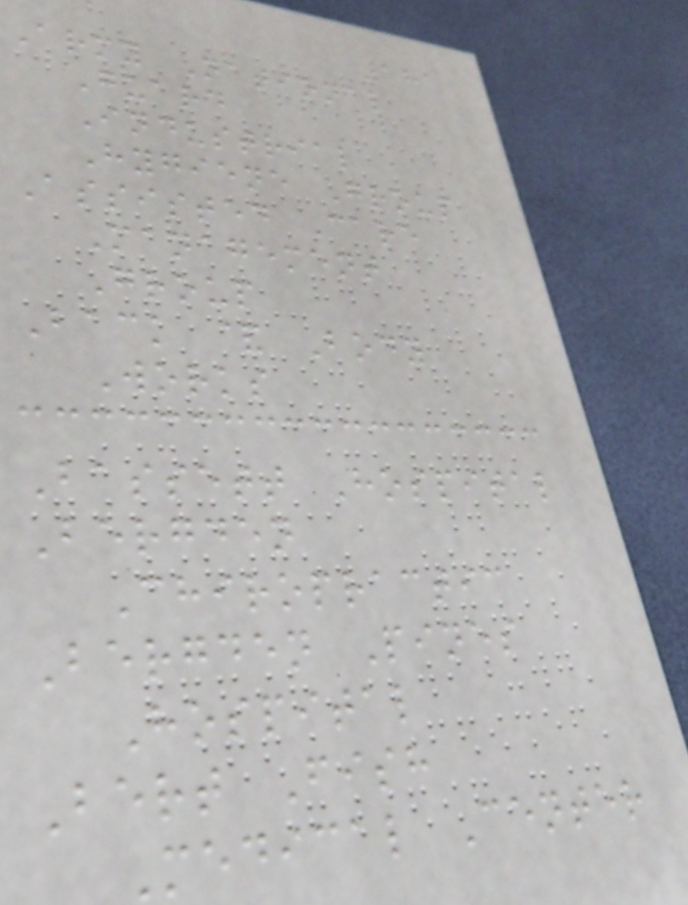181
Army National
Guard
Industrial
Hygiene Group
Assisted Care
Management
Group
Back & Body
Works
Bassett Hospital
Bergden
Chiropractic
Bergden Pines
Hospital
Bert Fish
Medical Center
